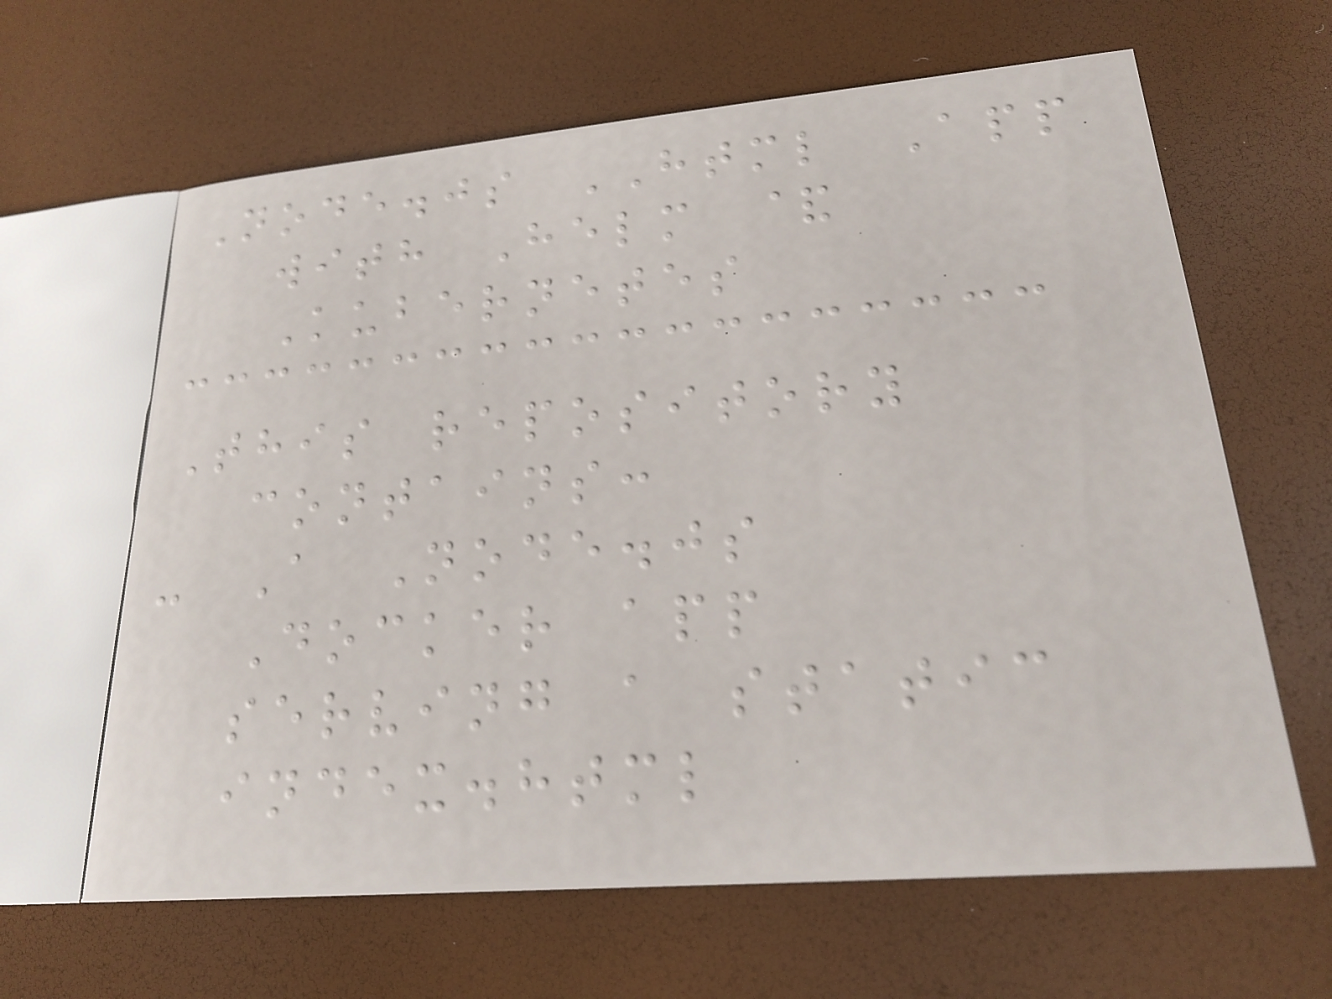Node.js HTML App
with Helm &
Kubernetes
This repository
contains:
- A Node.js
Docker app
serving a static
index.html
